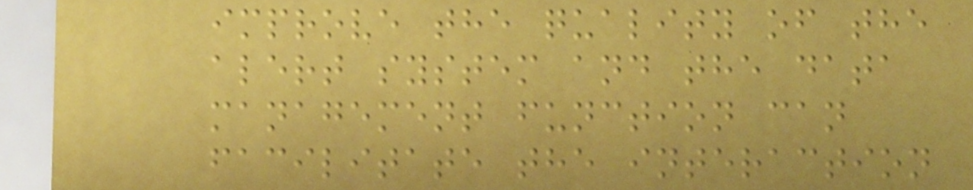improve the quality of the
alert system and the data
management function can
facilitate the interaction
